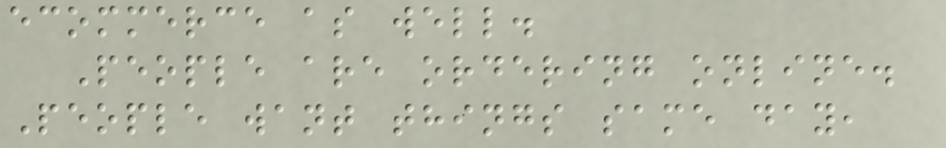ecommerce as well.
People are ordering online.
People want things same day,
